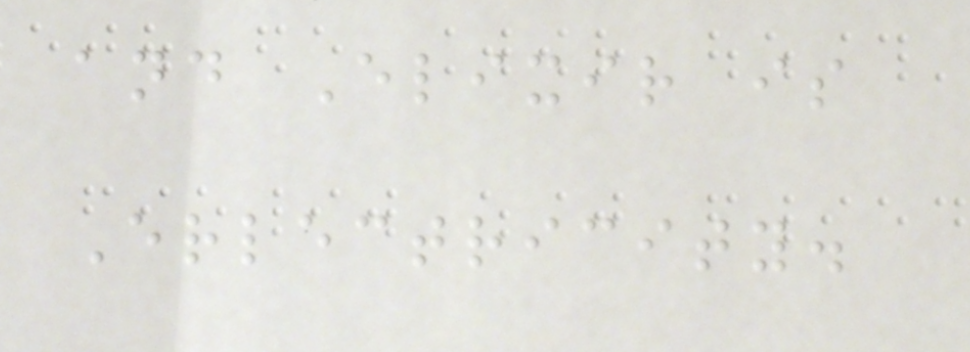and Elixir is
Erlectricity.
